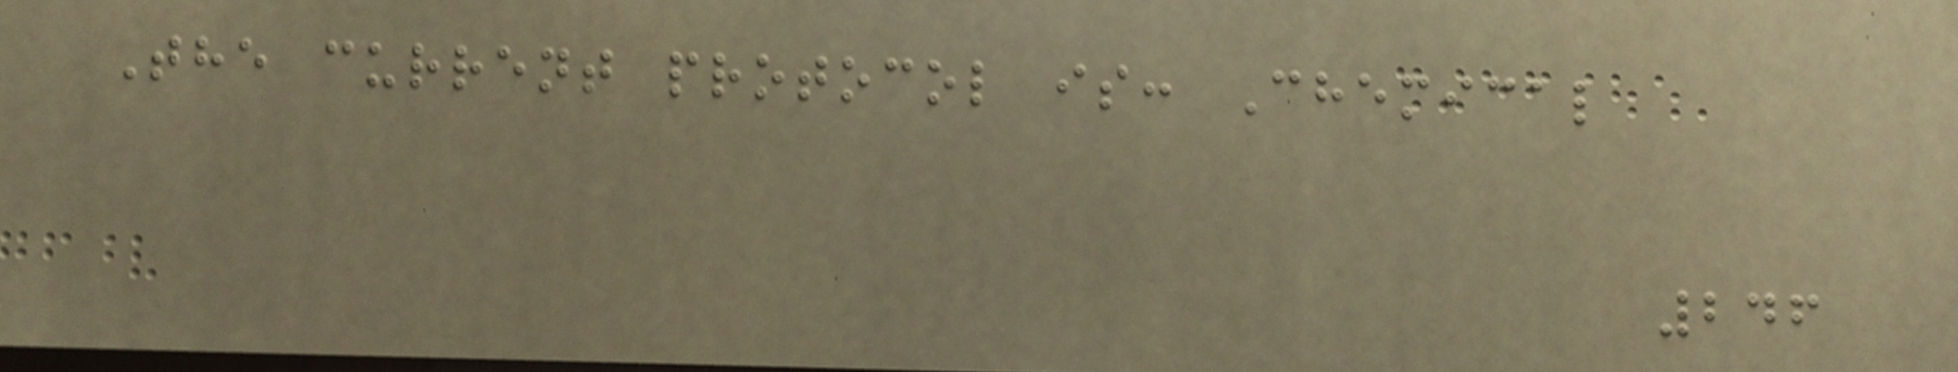The current protocol is: Chemical
246
